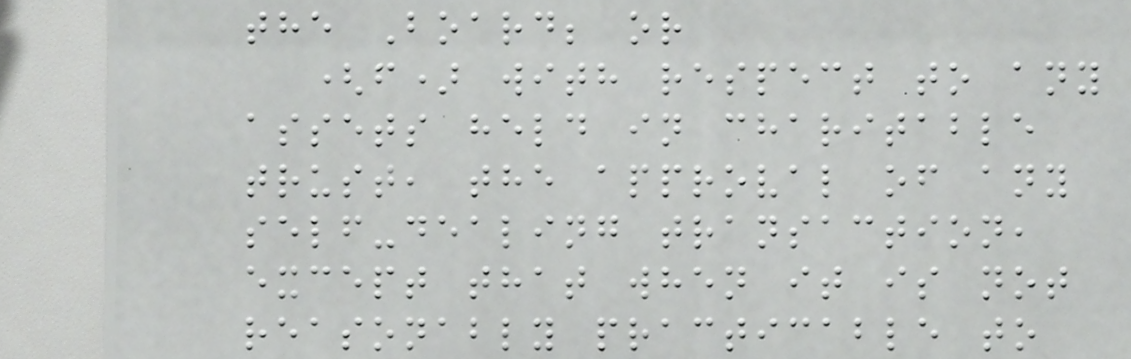the Board; or
(f) with respect to any
assets held in charitable
trust, the approval of any
self-dealing transaction,
except that when it is not
reasonably practicable to
